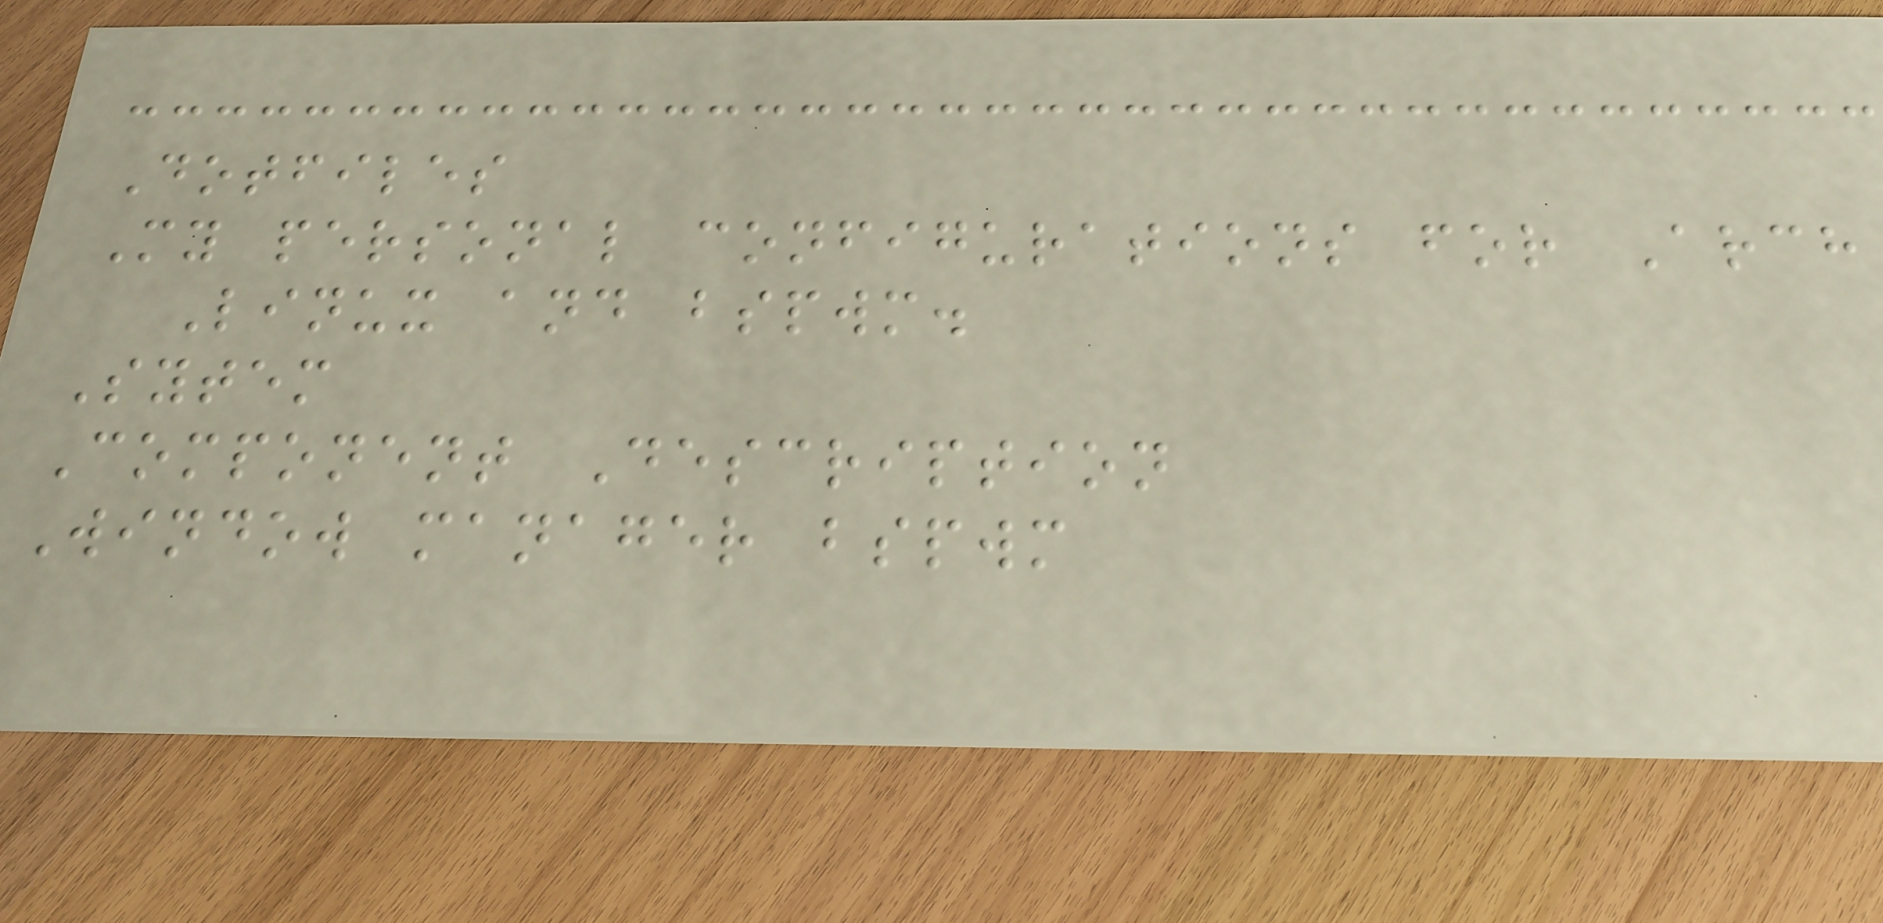Dotfiles
My personal configurations for Arch
Linux and bspwm.
Sytem
Component Description
Window manager bspwm
